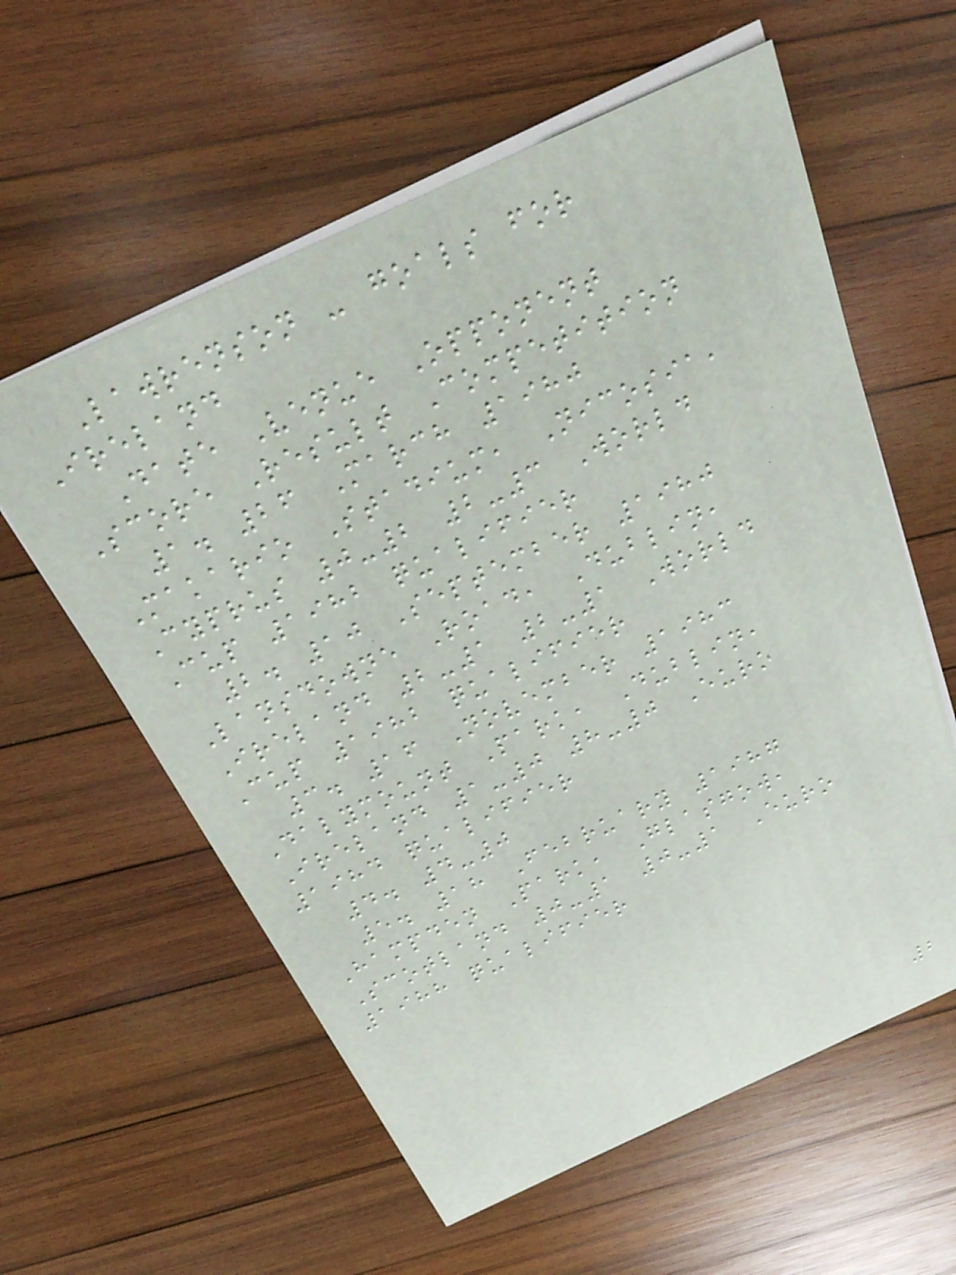Lawrenson - goals for
Ireland
Date Venue Opponent
Score Result Competition
1. 26 March 1980
Makario Stadium, Nicosia,
Cyprus 0-2 2-3 World
Cup 1982 qualifier
2. 10 September 1980
Lansdowne Road, Dublin,
Ireland 2-1 2-1 World
Cup 1982 qualifier
3. 16 November 1983
Dalymount Park, Dublin,
Ireland 1-0 8-0 Euro
1984 qualifier
4. 4-0
5. 18 February 1987
Hampden Park, Glasgow,
Scotland 0-1 0-1 Euro
1988 qualifier
2
